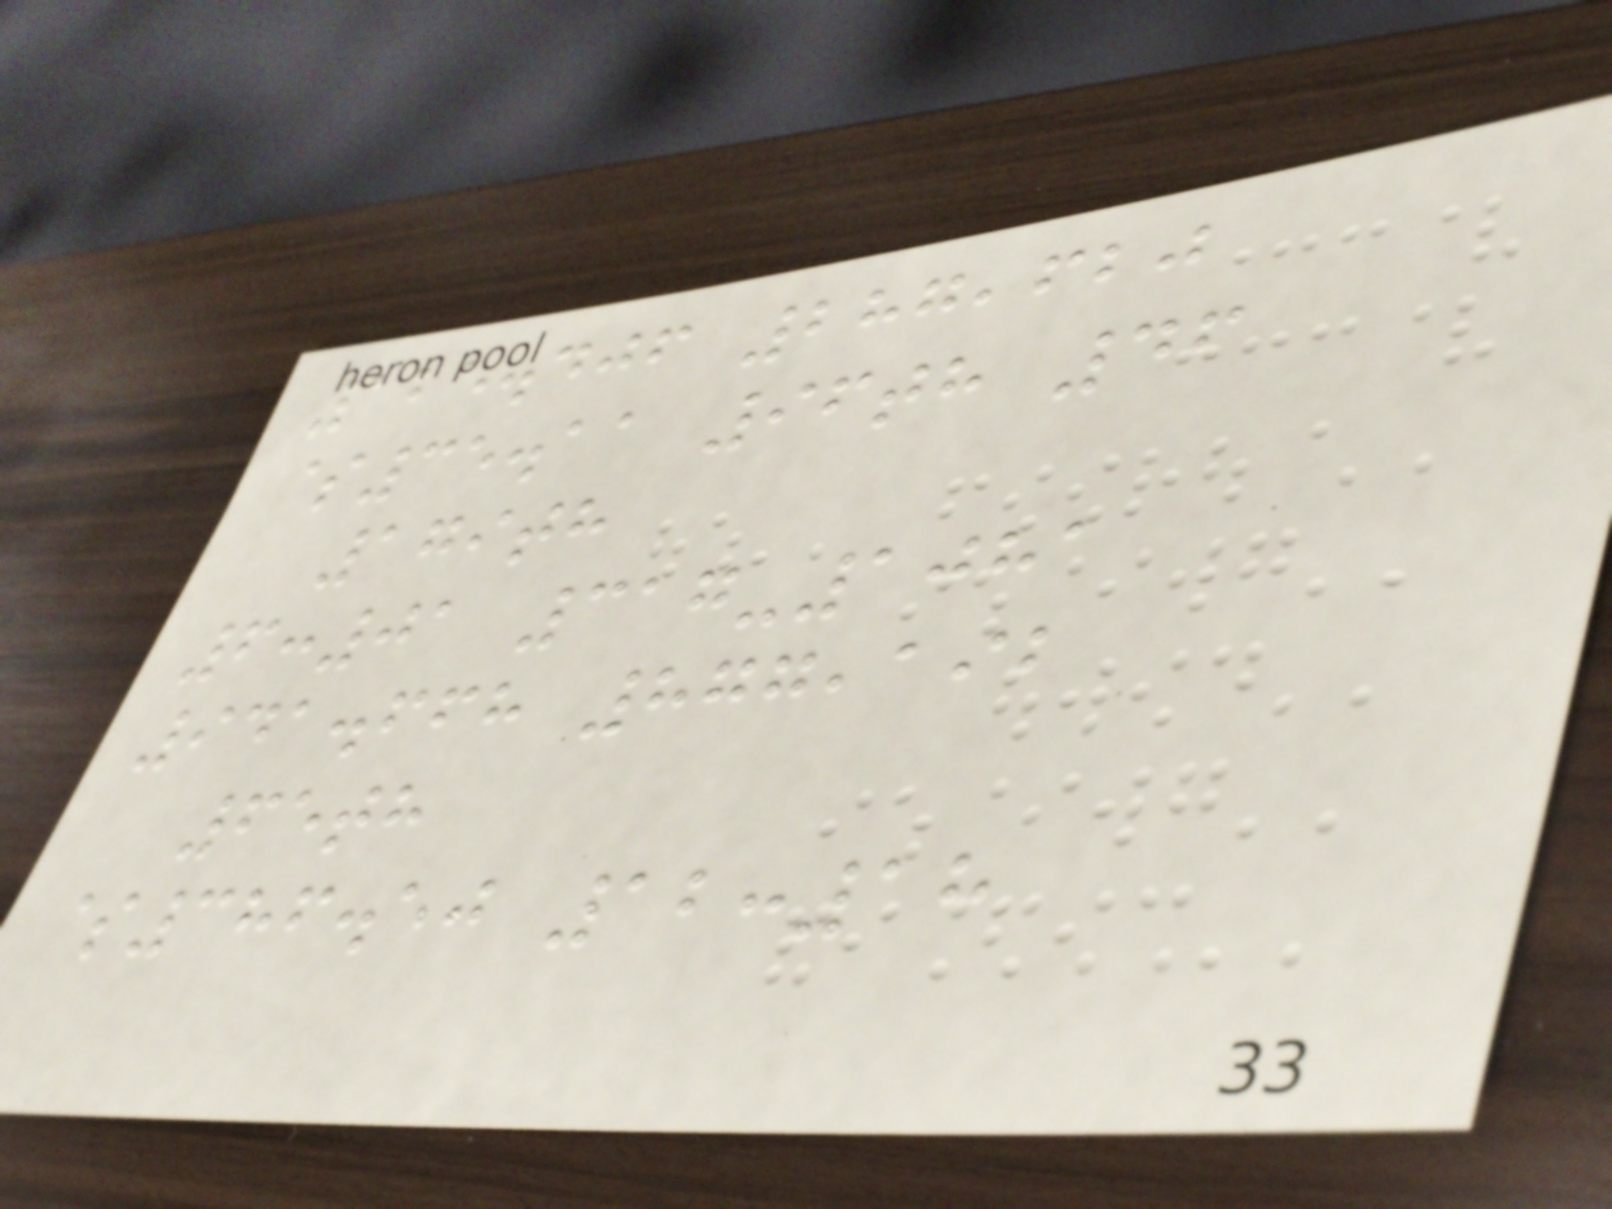125.406 287,620
$35.11 96th 46
179th
6:01 317-1081
941.668 877,192
65th
$386.50 12:18
